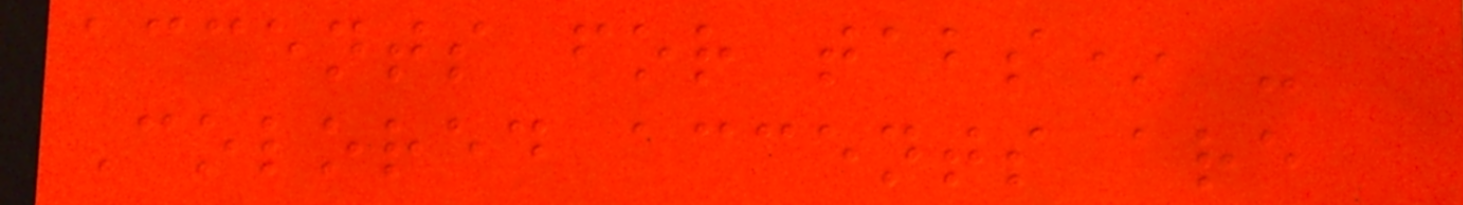accents for tabs* -
Colored accents are
